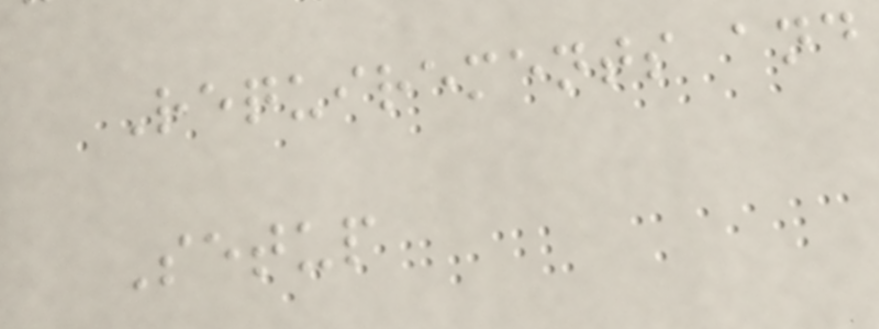Requirements and
Setup
